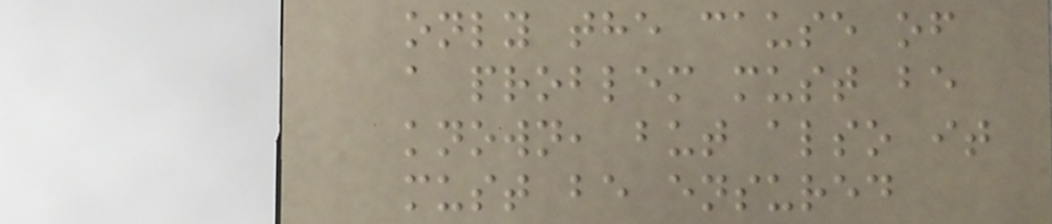only the cause of
a problem must be
known, but also it
must be ensured
